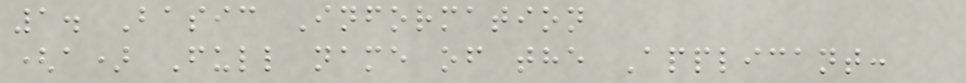1. Basic Information
(a) Full name of the Applicant:
